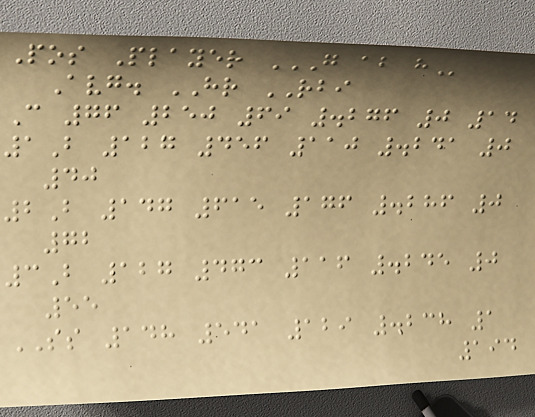Pos Player G AB H
Avg. HR RBI
C 76 250 69 .276 0 14
1B 127 456 110 .241 0
40
2B 147 615 176 .286 0
72
3B 127 473 116 .245 0
55
SS 148 541 129 .238 1
194
